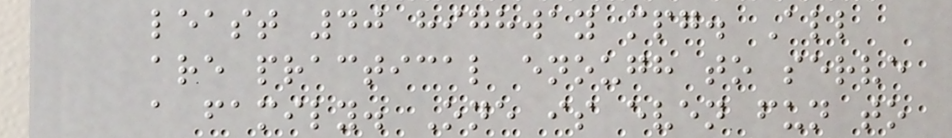least 40 highway mpg. All
are practical enough to serve
a family. One is even fun to
